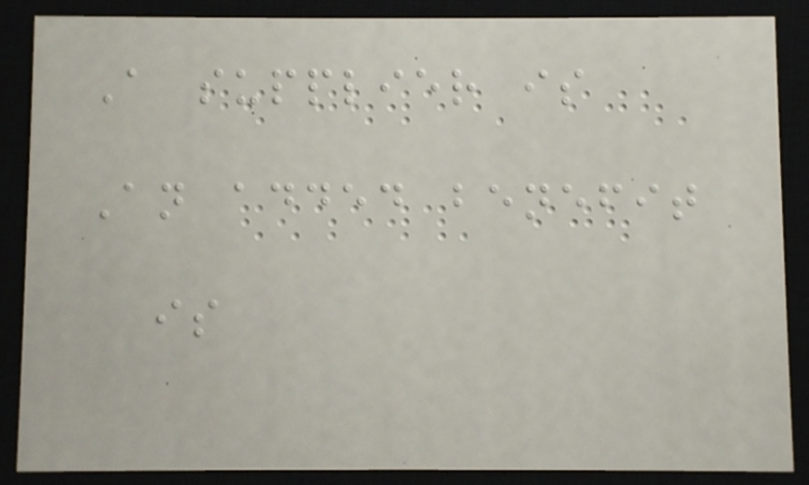A supplier is
An added benefit
is
